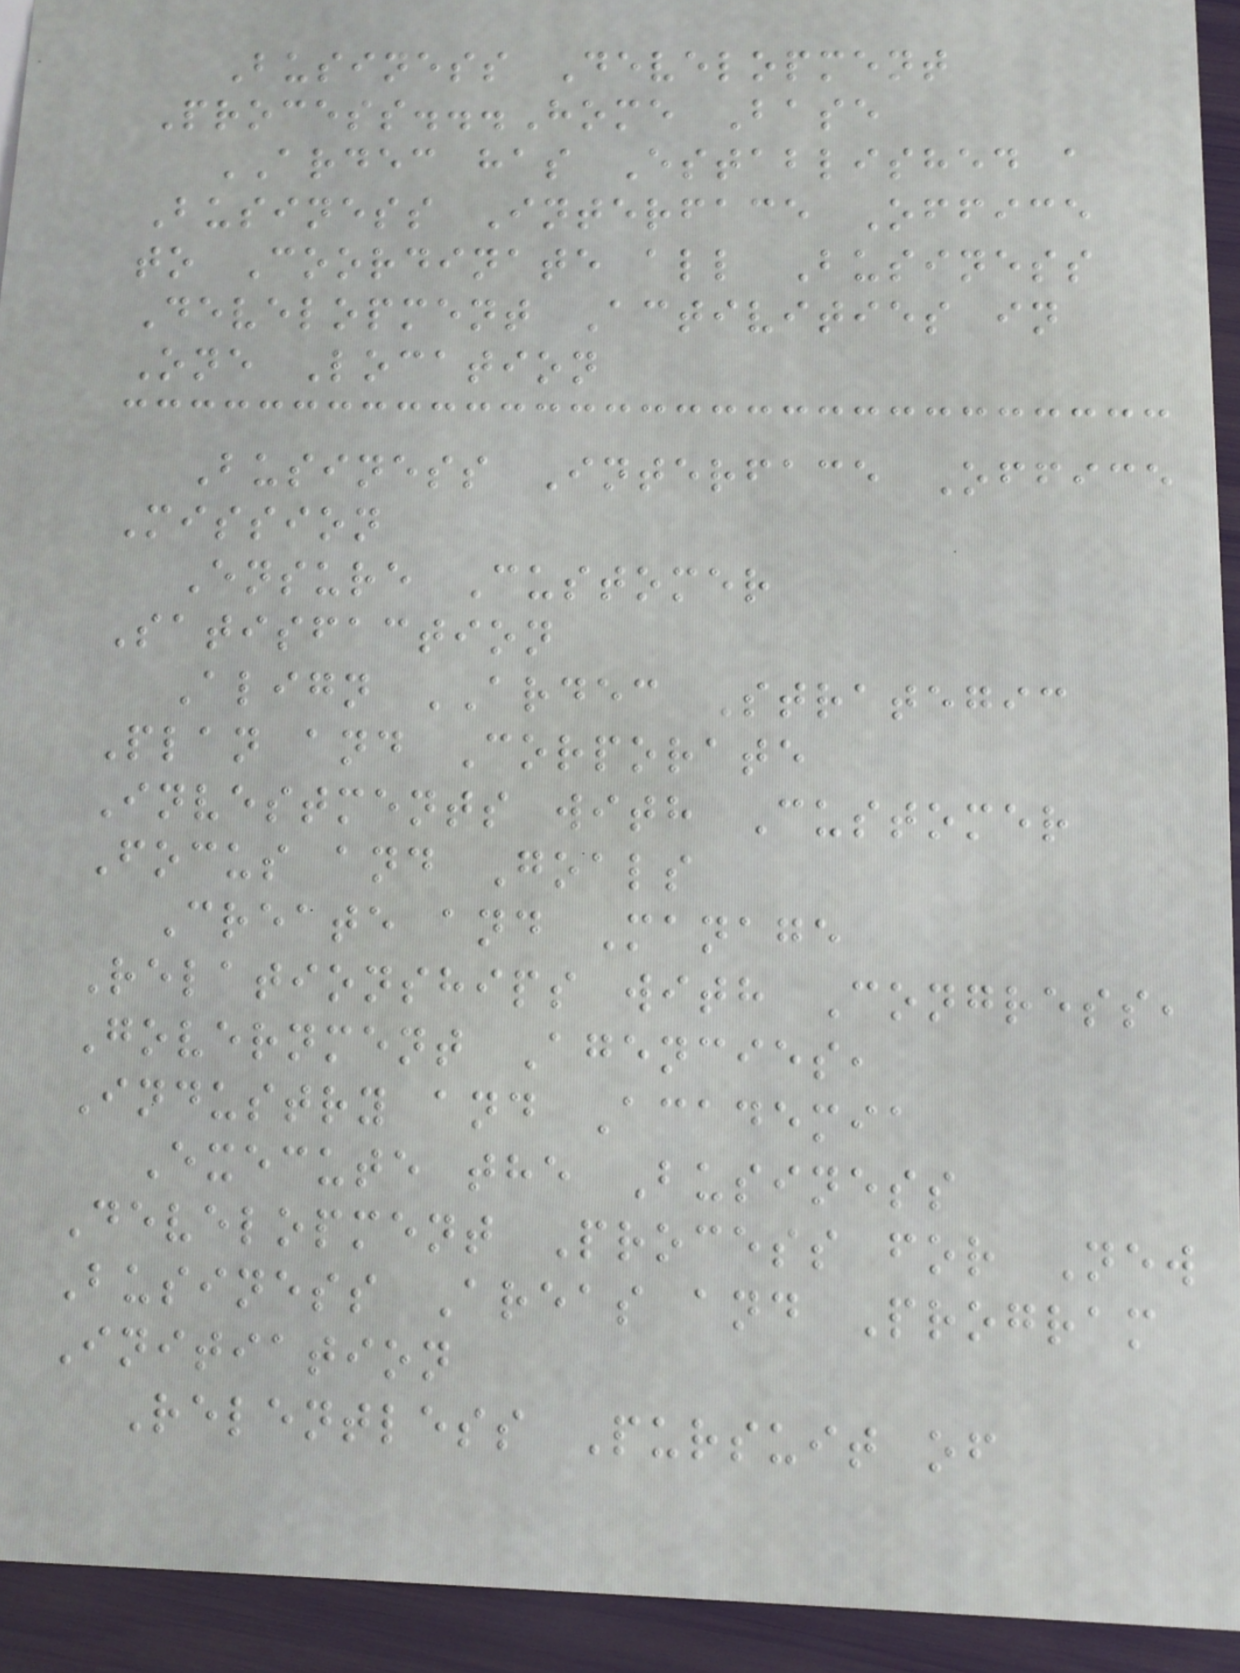Business Development
Process...Home Base
ARDEC has Established a
Business Interface Office
to Coordinate all Business
Development Activities in
One Location
Business Interface Office
Mission
Ensure Customer
Satisfaction
Align ARDEC Strategic
Plan and Corporate
Investments with Customer
Focus and Goals
Create and Manage
Relationships with Congress,
Government Agencies,
Industry and Academia
Execute the Business
Development Process for New
Business Areas and Program
Initiation
Relentless Pursuit of
